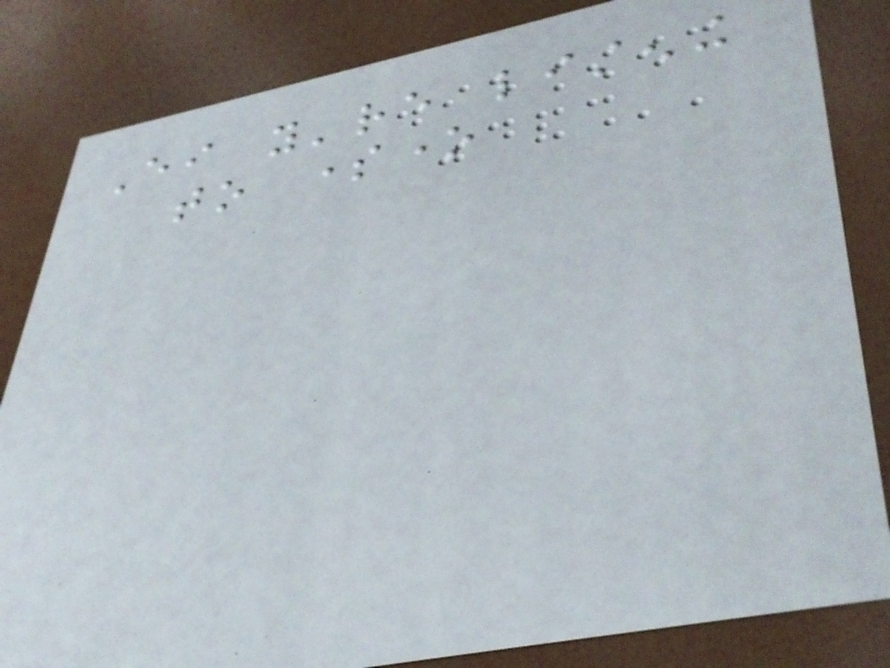Either you're listening
to someone
